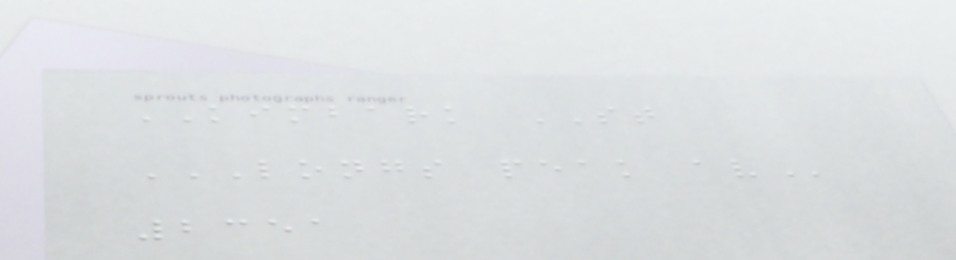KIMBARK ST
LONGS PEAK AV
2351
